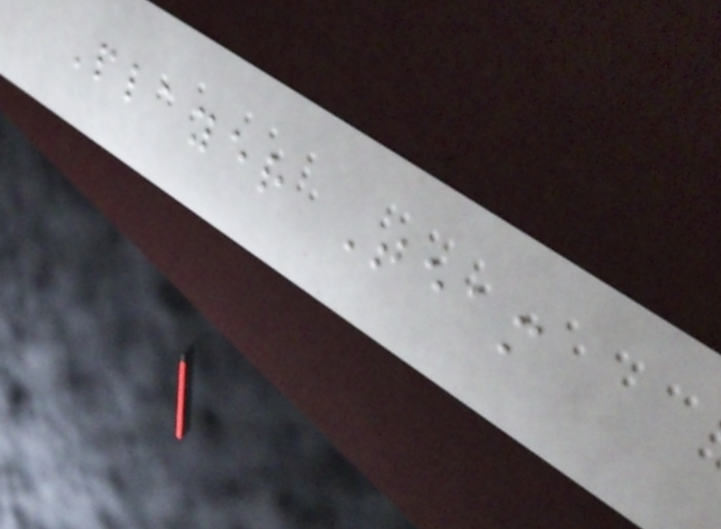Player Team
